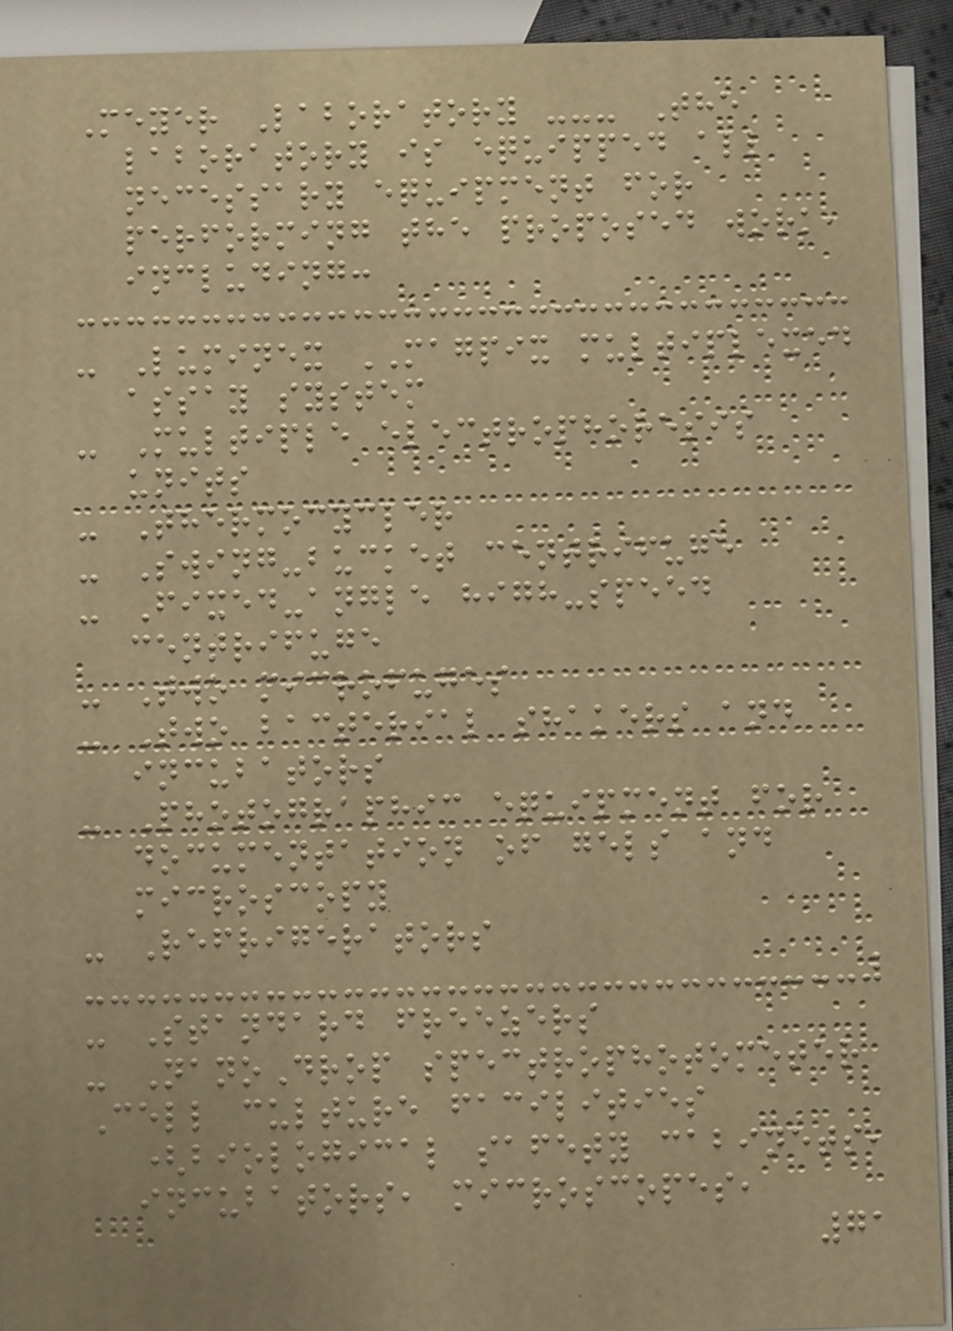Meyer Laboratory --- The
laboratory is equipped all
necessary equipment for
performing the proposed work,
including:
- Luminex MAGPIX multiplexed
assay system
- Multiple electrophoresis
units
- Thermocycler
- Swing-bucket centrifuge
- Fixed-angle high-speed
centrifuge
- Two microfuges
- Two bacterial shakers and
incubators
- Photographic equipment for
documentation of gels and
microscopy
- Refrigerators
- Standard freezers
- NanoDrop spectrophotometer
Cell culture facilities
(biological safety cabinets,
incubators, microscopes,
71
